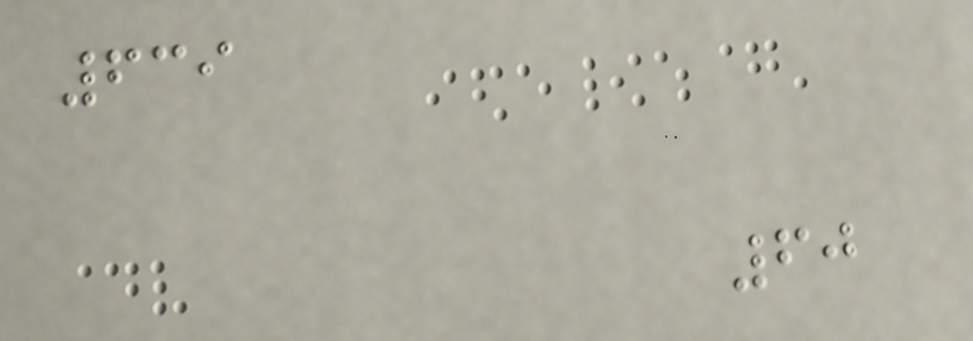639
60
